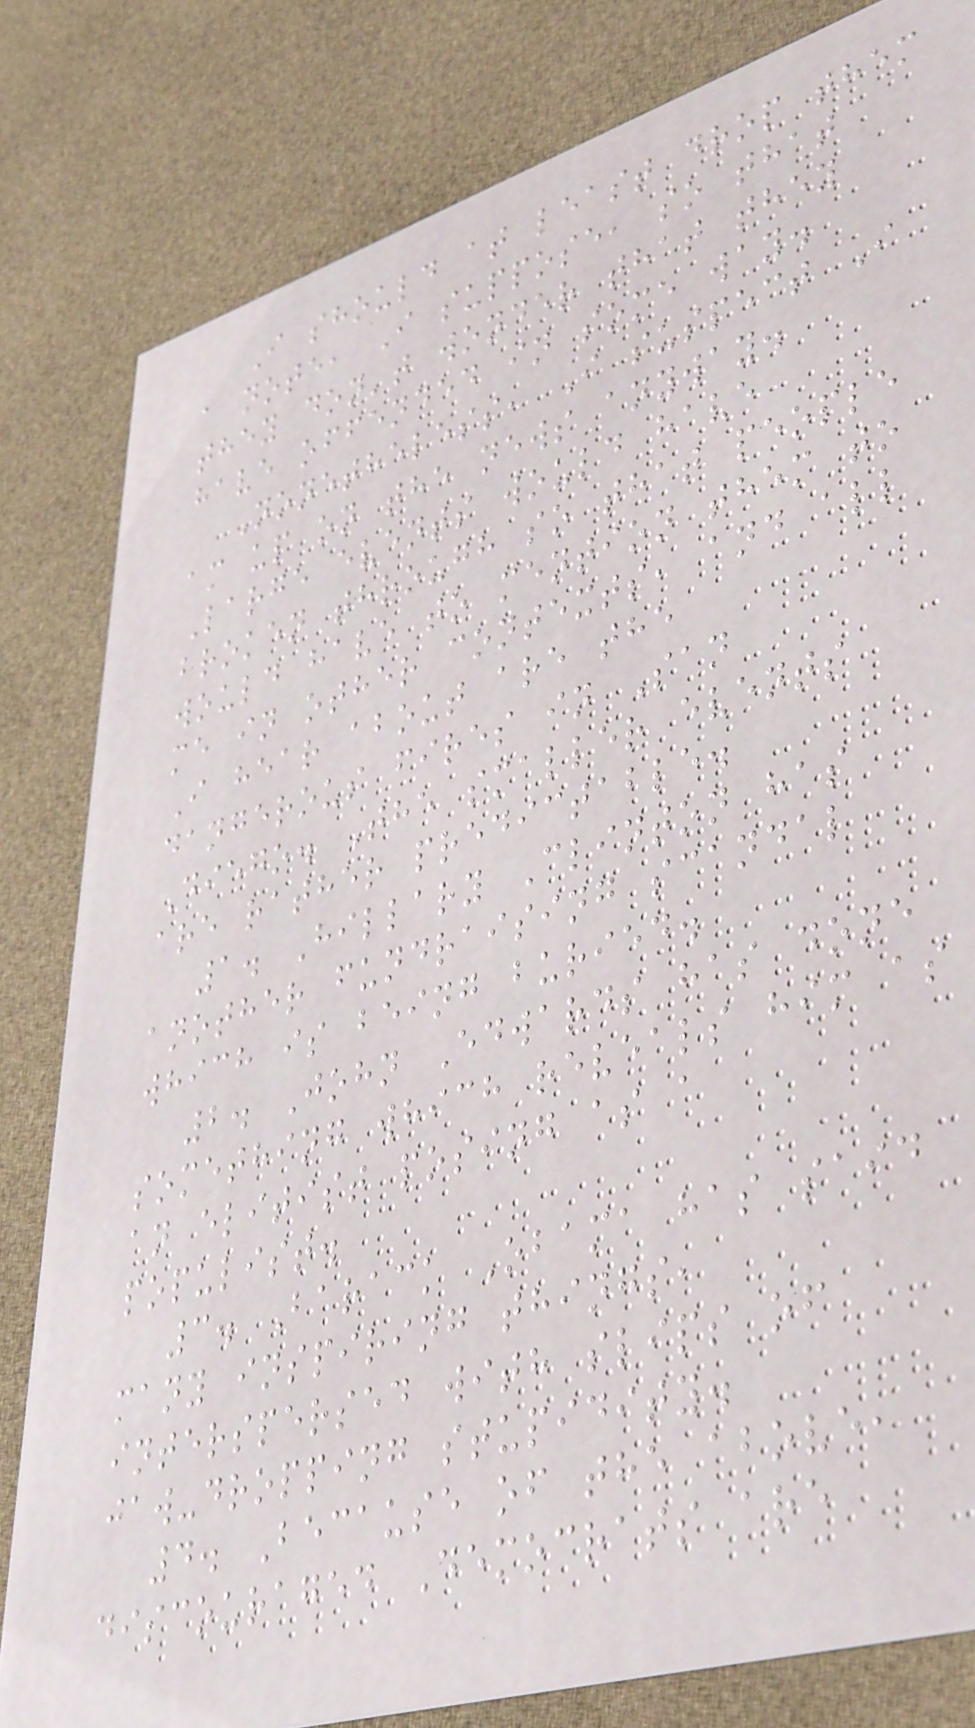I should at least drop them
a note, I suppose, so that
they don't wonder that they
have offended in some way.
Nonetheless, I suspect I
am up on the news anyway.
Large events would have
broken through so that people
would have to mention them to
me in other contexts, and all
I hear about are the
dangerous fires in San
Diego. The smaller events
are rather predictable.
1. Hillary Clinton has
another fundraising scandal
which is being buried.
2. John Edwards has done
something which reveals him as
an elitist posing as a
populist.
3. Barack Obama has said
many inspiring things,
interspersed with slips of
jaw-dropping stupidity.
4. Because of the above,
discouraged Democrats are
